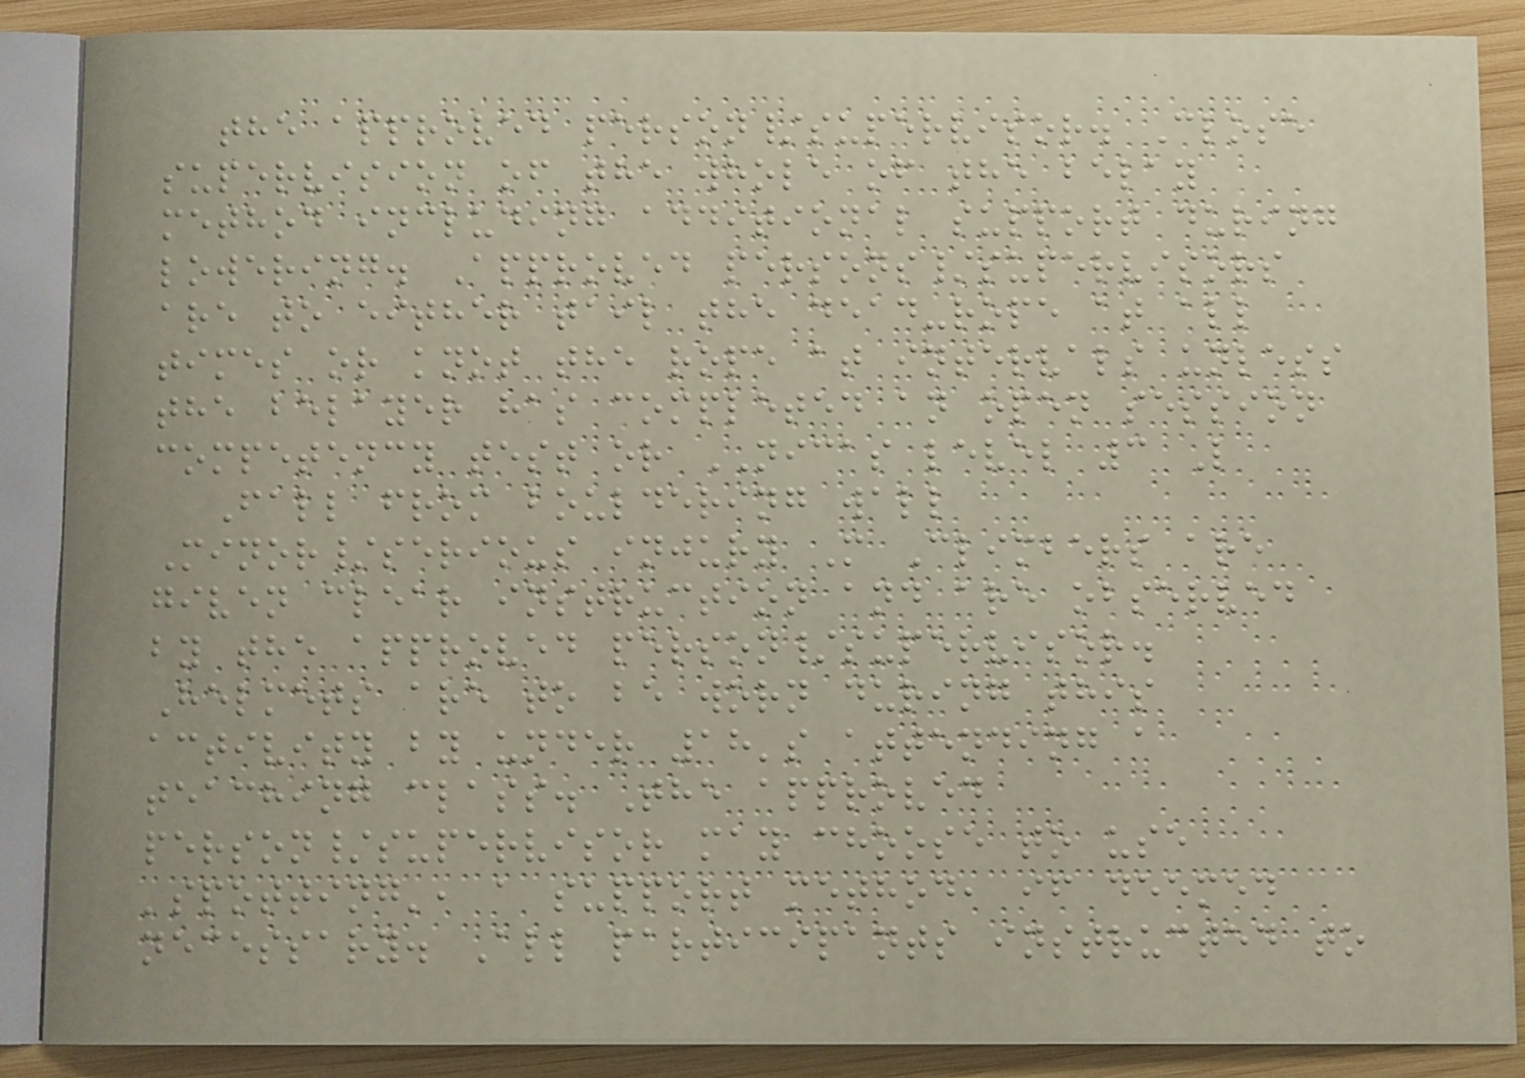the approved person/supervisor. Close
supervision of the whole of the belay
method including additional support during
lowering. Approved persons/supervisors
are to either tail the dead-rope at all
times or knot the rope at intervals unless
the belayer has completed an open session
competency test or NICAS level 3 L
Fall from bouldering wall
Minor/serious injury M Climbers are
given clear instruction and are observed
by the approved person/supervisor.
Helmets are to be worn during this
activity by under 18's attending a
teaching class. The approved
person/supervisor may choose to use
'spotting', a support method, if deemed
necessary. All participants instructed to
